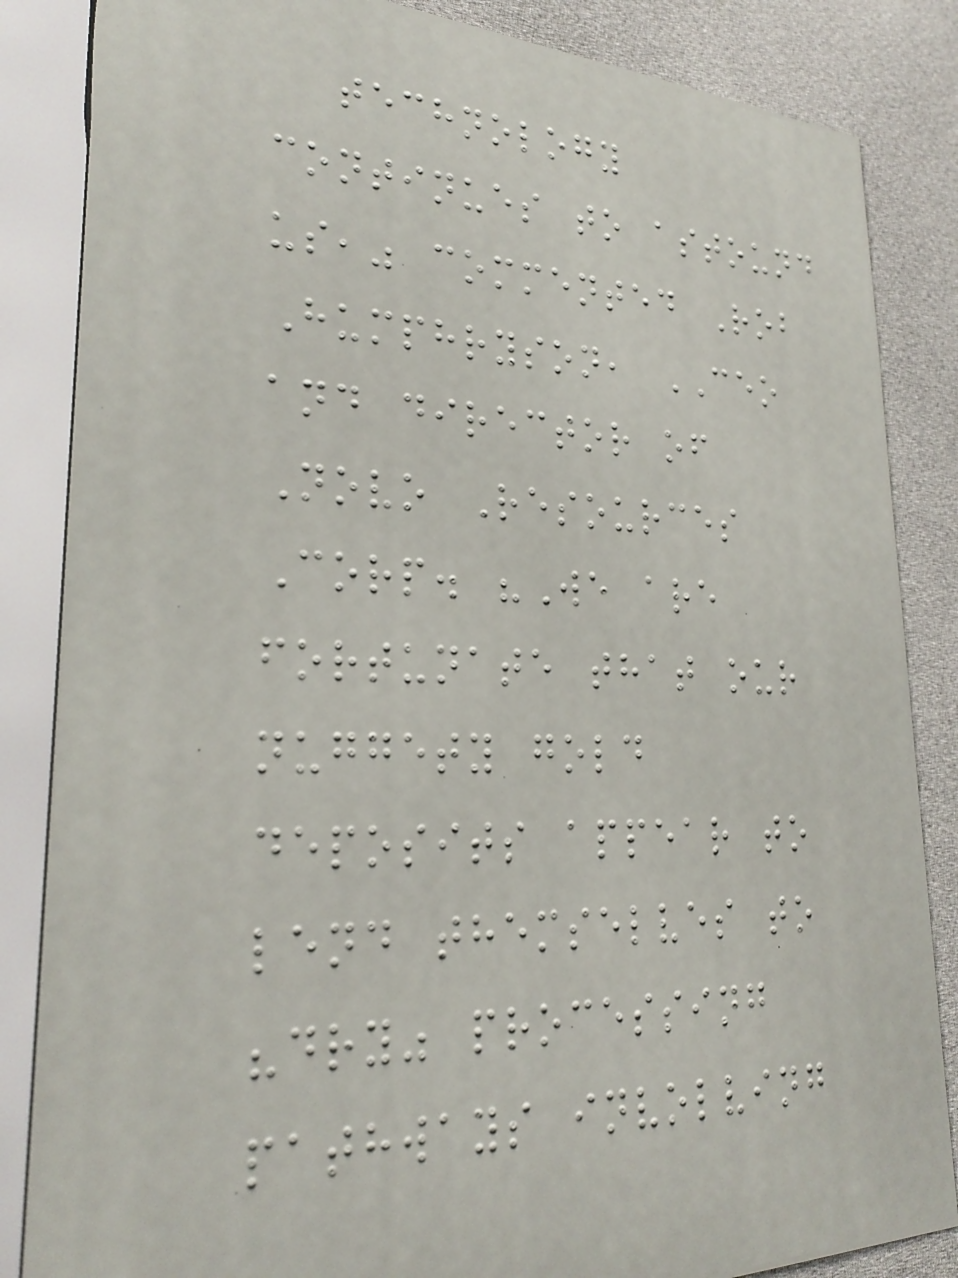technology
continues to astound
us," commented Rob
Humphryson, CEO
and director of
Novo Resources
Corp. "We are
fortunate that our
nuggety gold
deposits appear to
lend themselves to
"dry" processing
pathways involving
